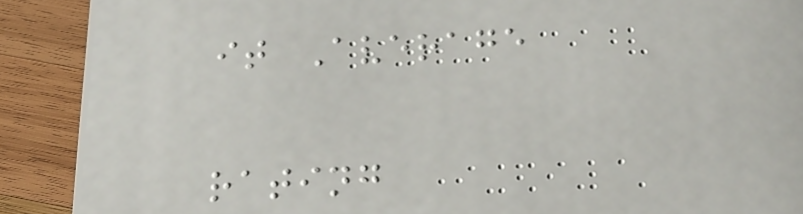it Average
rating
